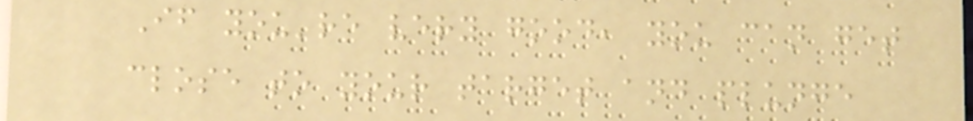If you're very good, you can get
close to your target and plunge
